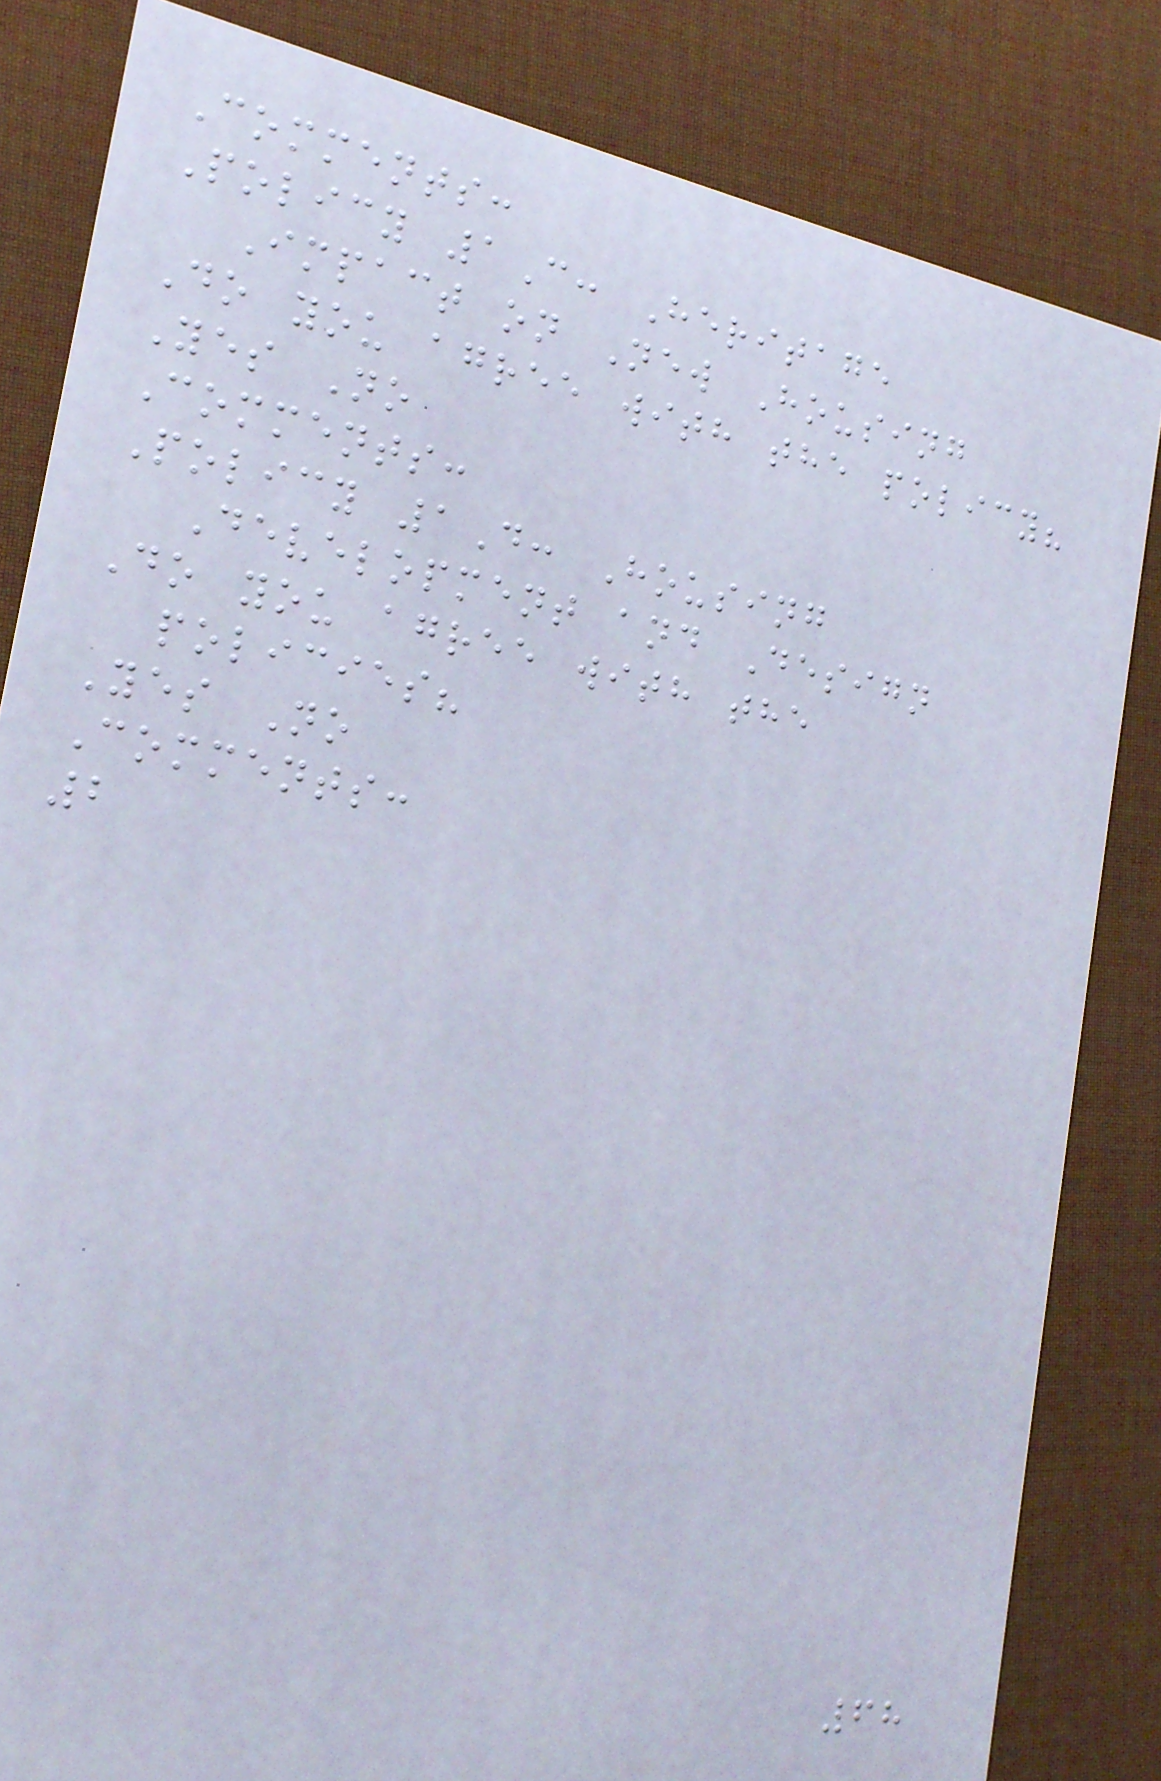Comments:
Policy 1C: Heritage
Impact on New Housing
Do you agree with the policy?
Yes No
Comments:
Policy 1D: Housing
Development and Design
Do you agree with the
policies?
Yes No
Comments:
2
68
